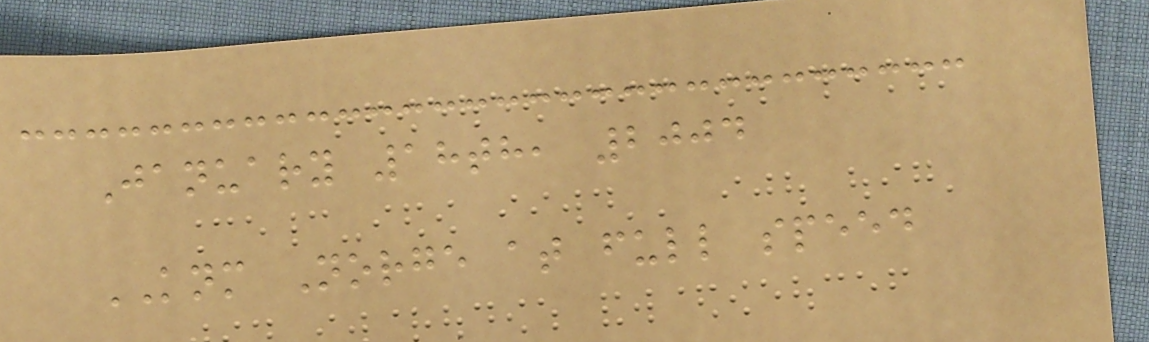January 18th, 2004
KNM Norge at full speed
